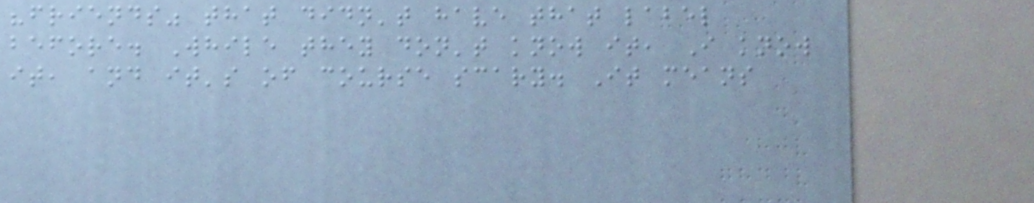"friends" that didn't have that label
before. While they don't know it, I know
it, and it's of course scary. It means
